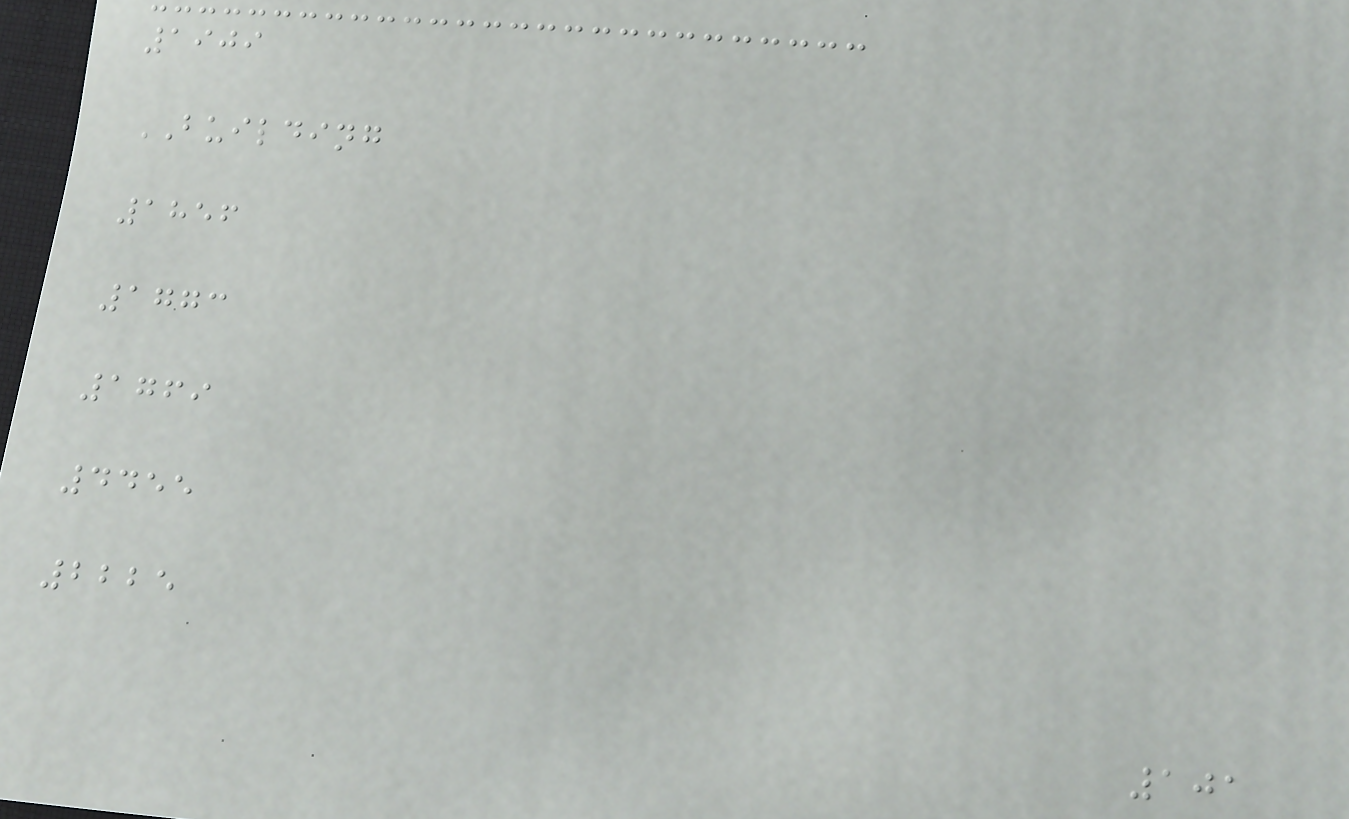1909
BUILDING
1856
1773
1769
4455
2225
101
